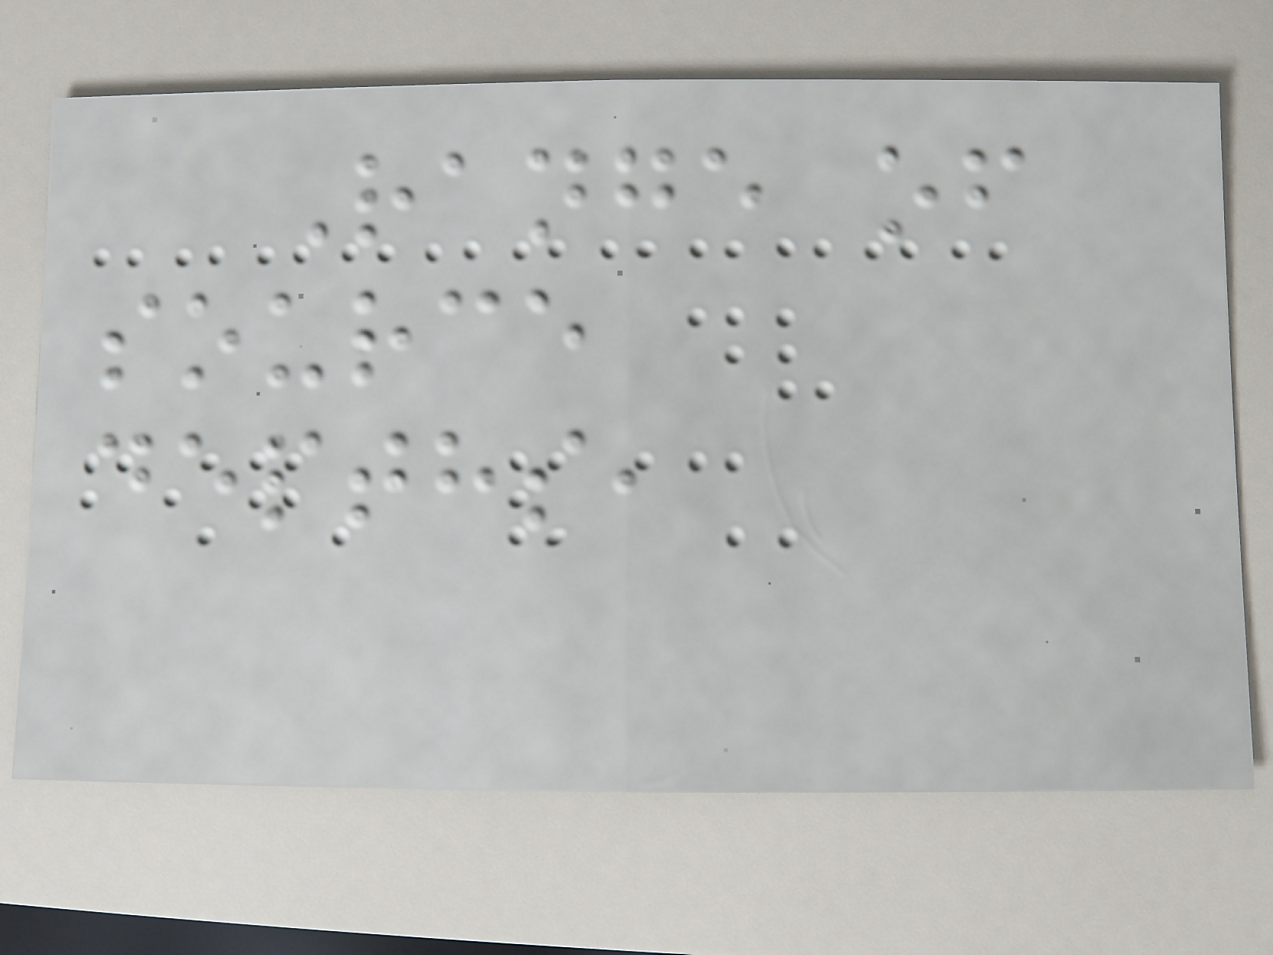Range of
source
depths,
